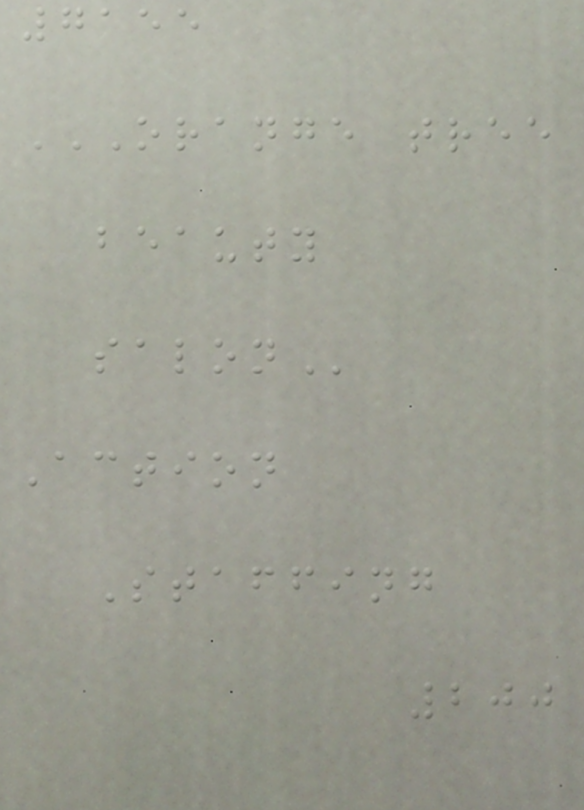7155
ORANGE TREE
BEAUTY
SALON
Action
Staffing
200
